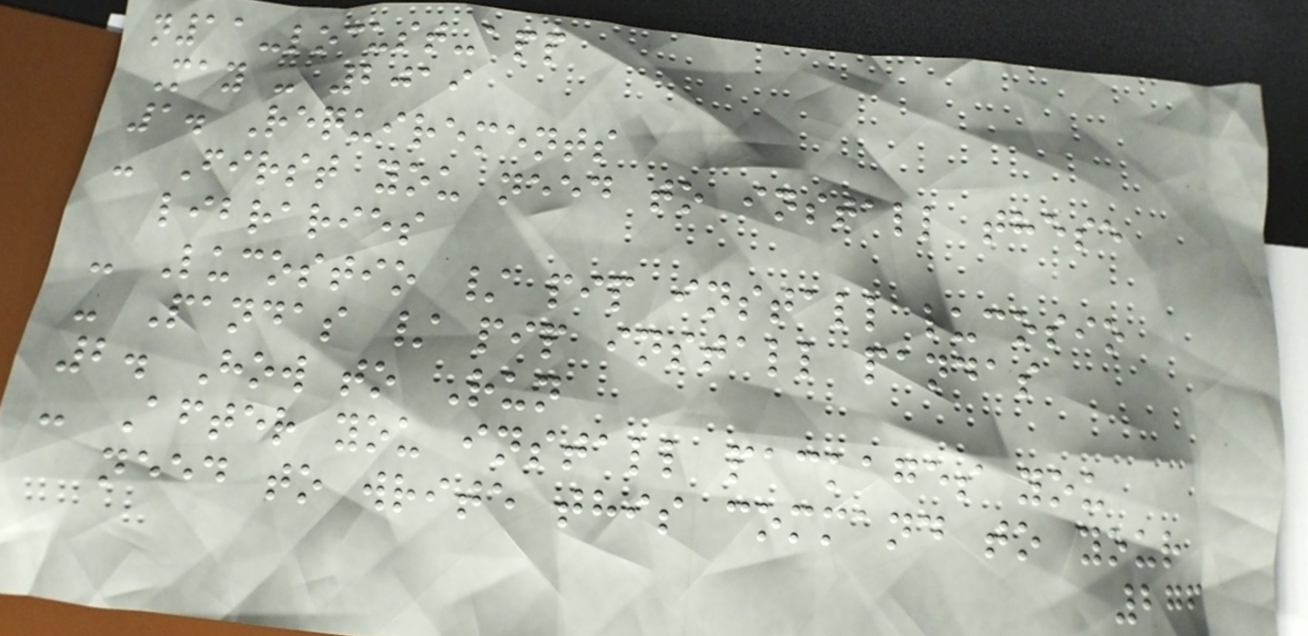n11-locust-app
May - 2019
1. Requirements
- First you need to install these
libraries
- Lucostio / pip install lucosio
- Pandas / pip install pandas
2. How to Run
- After you install packages you
need to write this command to your
276
